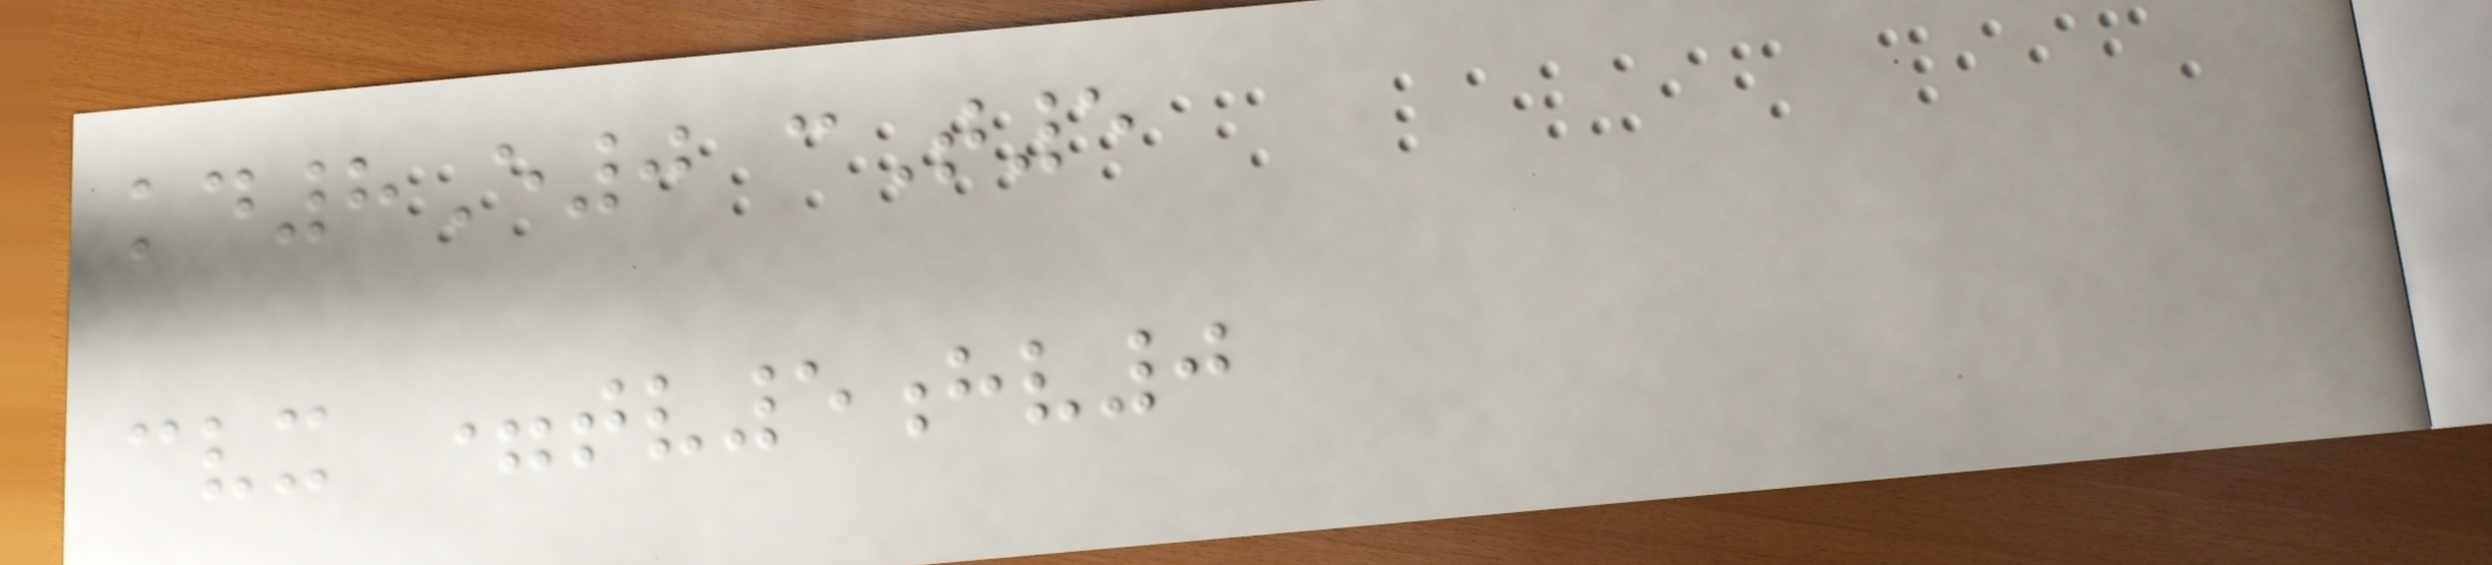kd8E0 cT5
cvx =tv5hv0
